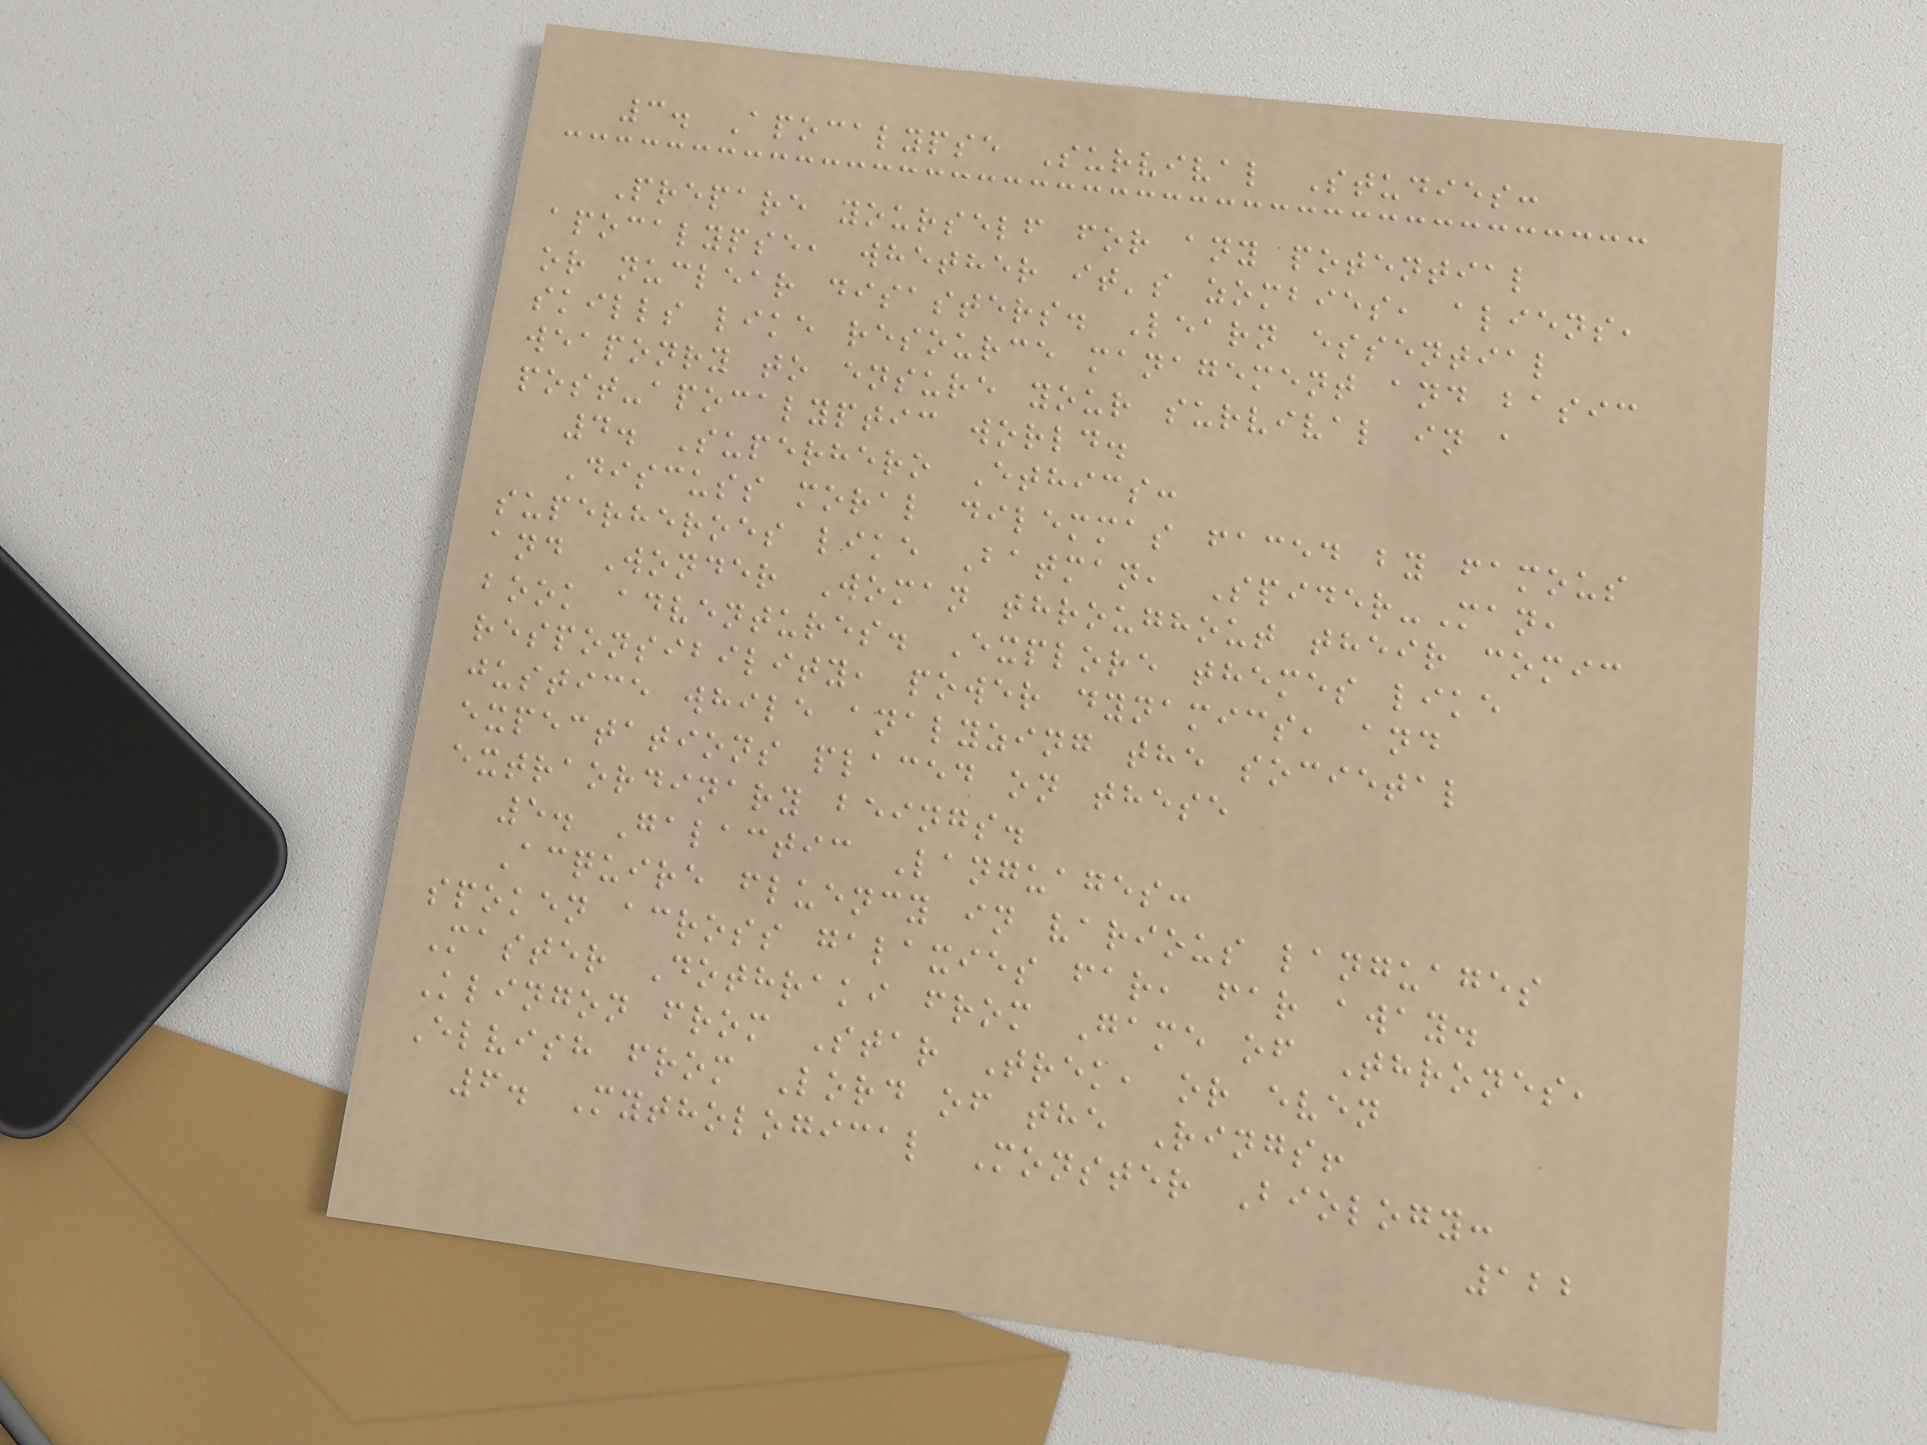3. Apocalypse Survival Studies:
Prepare yourself for any potential
apocalypse, whether it's zombies, aliens,
or nuclear disasters. Learn essential
skills like resource management and basic
weaponry to ensure your survival in a
post-apocalyptic world.
4. Superhero Ethics:
Discuss moral dilemmas faced by famous
superheroes like Batman, Spider-Man,
and Wonder Woman throughout their comic
book adventures. Explore themes like
responsibility, power dynamics, and
justice while analyzing the societal
expectations placed on these
extraordinary beings.
5. Galactic Languages:
Acquire fluency in various languages
spoken across galaxies far, far away.
Master Dothraki from Game of Thrones,
Klingon from Star Trek, or even
Elvish from Lord of the Rings!
6. Mythological Monster Biology:
122
